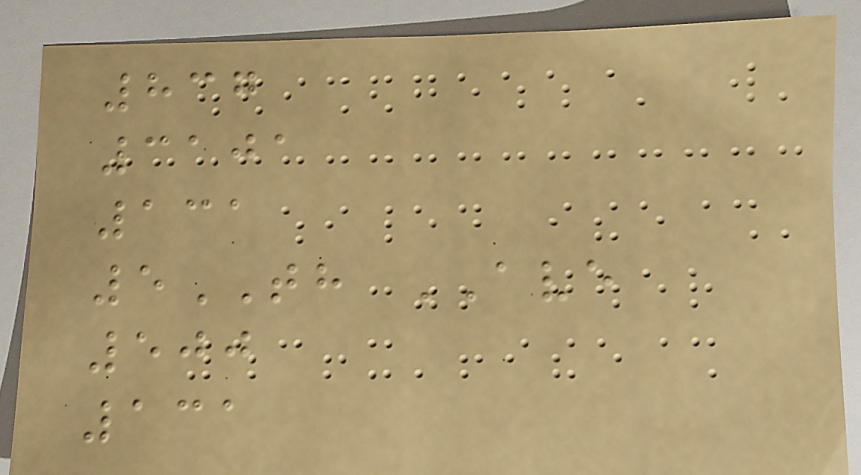837
3101
131
5TH AVE
500
131
